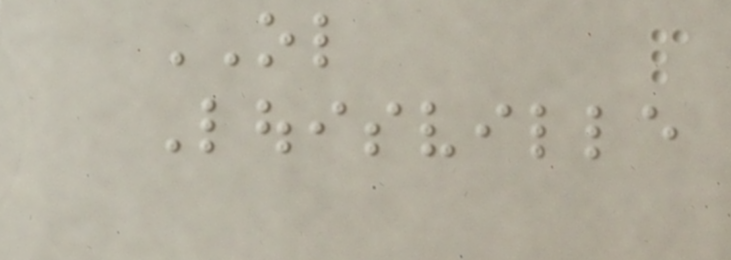OL
Louisville
